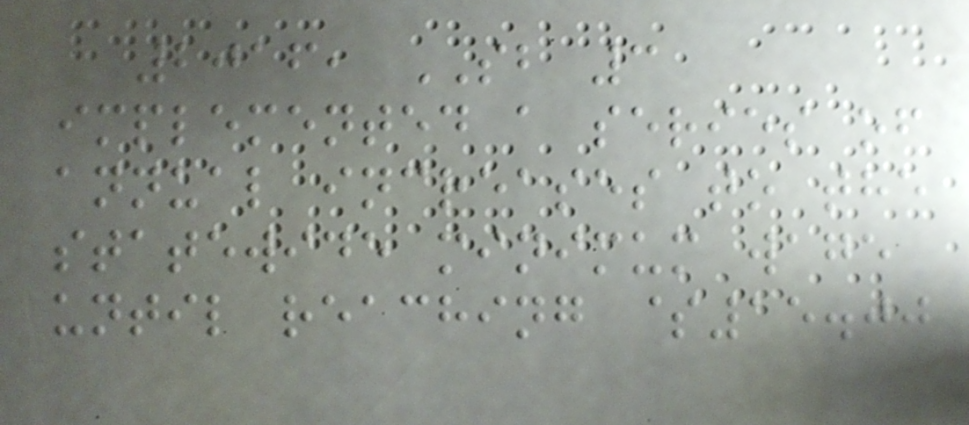2016, SB 3
implemented a series of
annual increases to the
statewide minimum wage
until reaching $15.00
